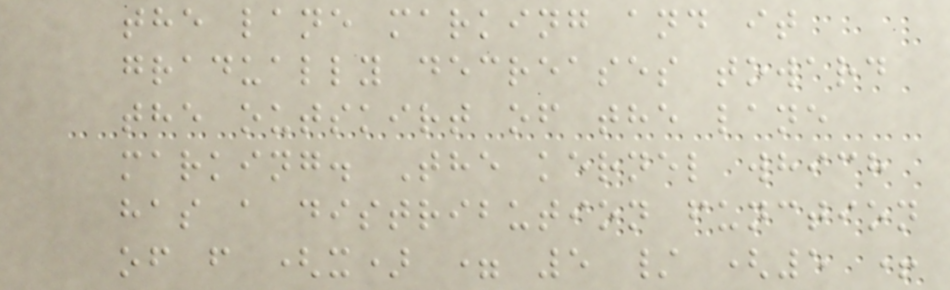the lane marking and it
gradually decreases toward
the outskirt of the lane
marking. The kernel which
has a distribution function
of f (x) = 5 / (5 +
